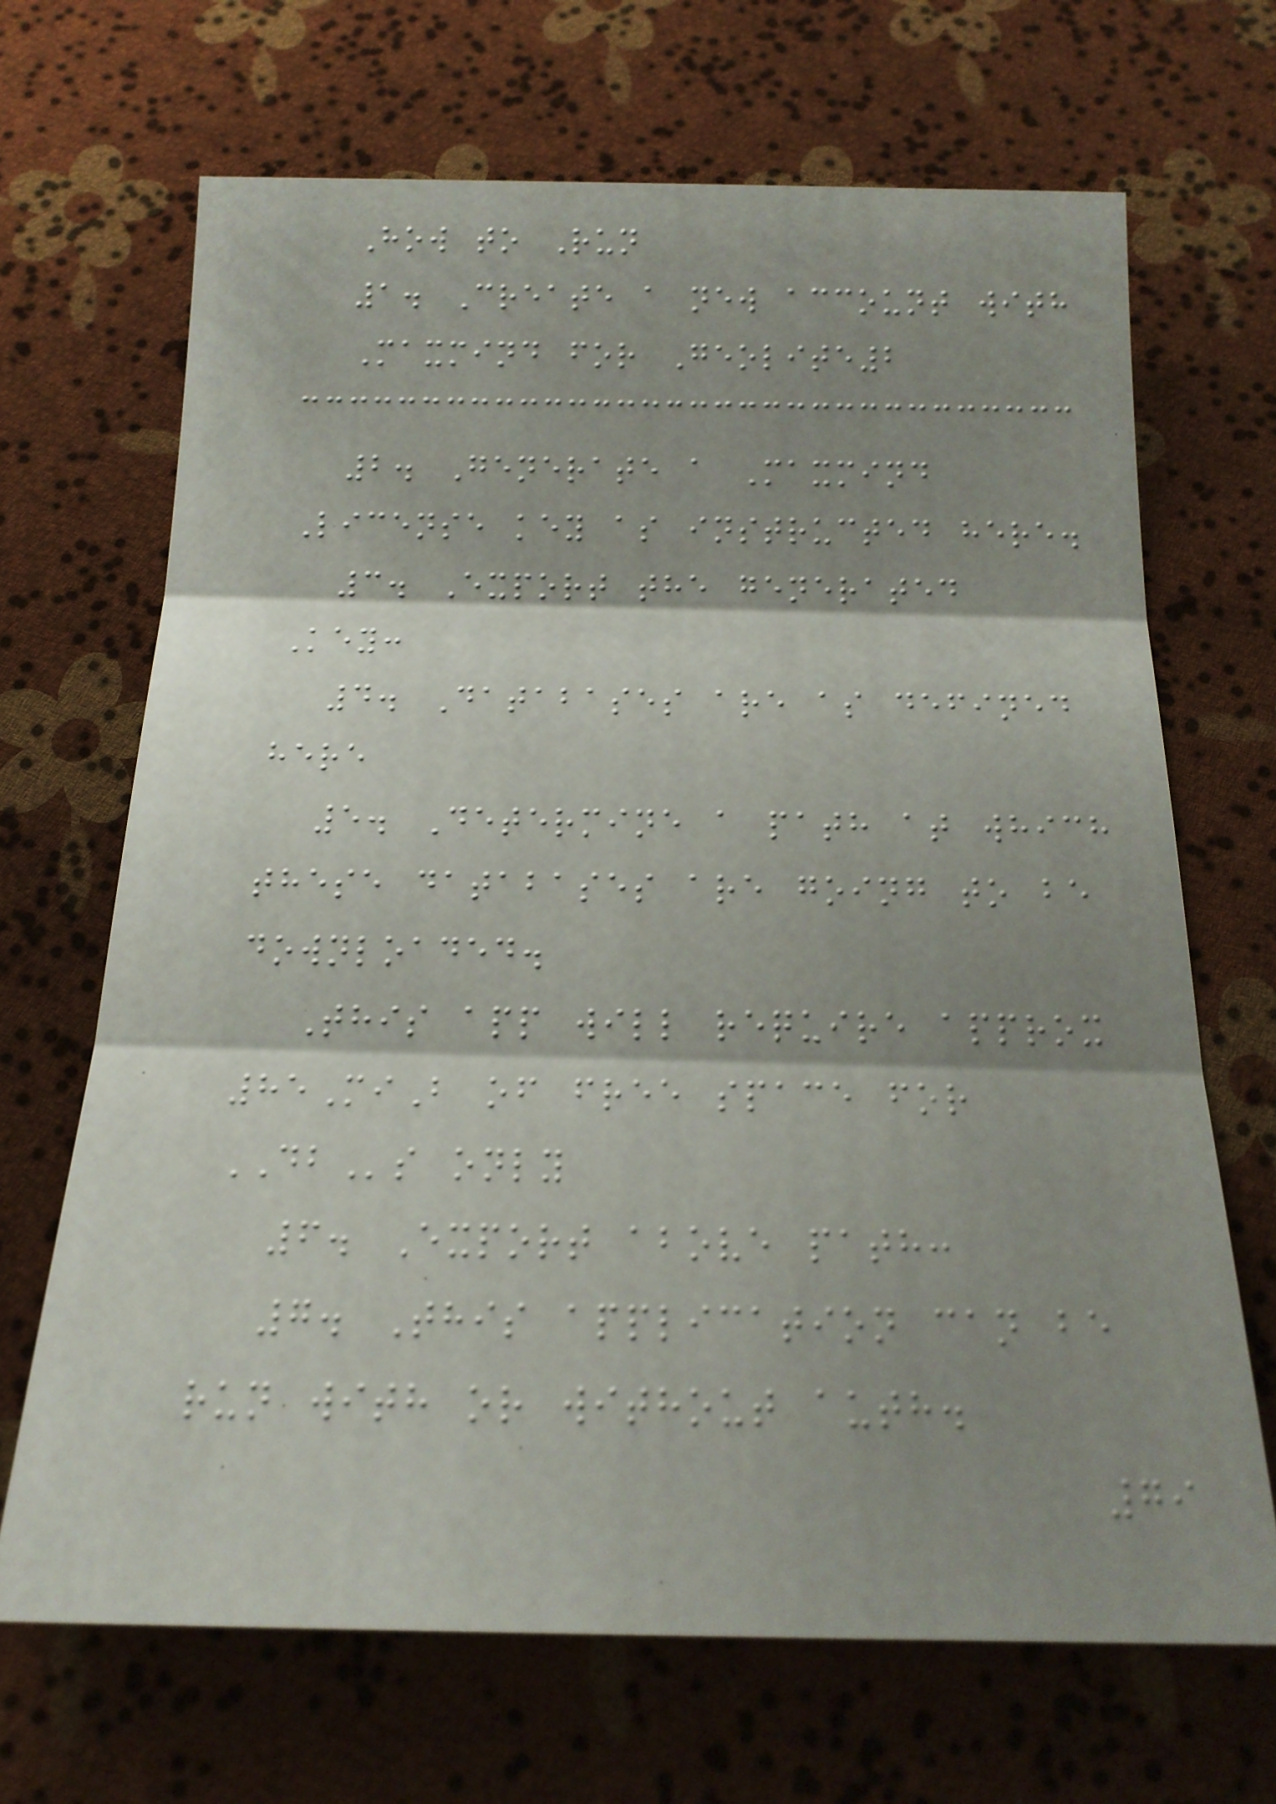How to Run
1. Create a new account with
Maxmind for Geolite2
2. Generate a Maxmind
License key as instructed here.
3. Export the generated
Key:
4. Databases are as defined
here
5. Determine a path at which
these databases are going to be
downloaded.
This app will require approx
85MiB of free space for
DBs only
6. Export above path:
7. This application can be
run with or without auth.
79
